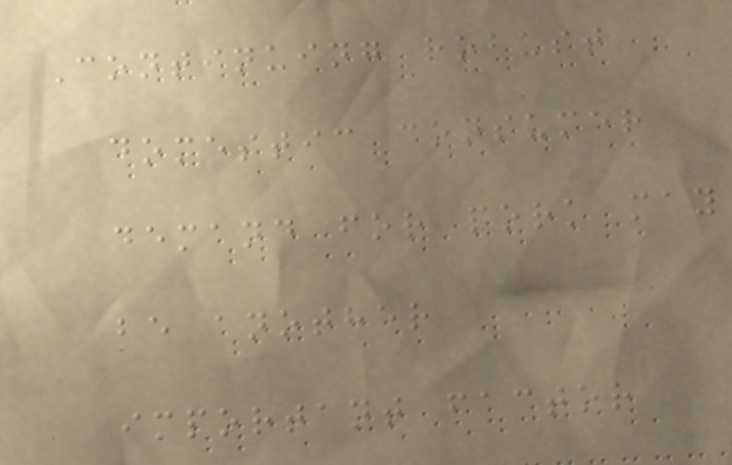Continuing robust
domestic consumer
demand for pork may
be another
important factor
